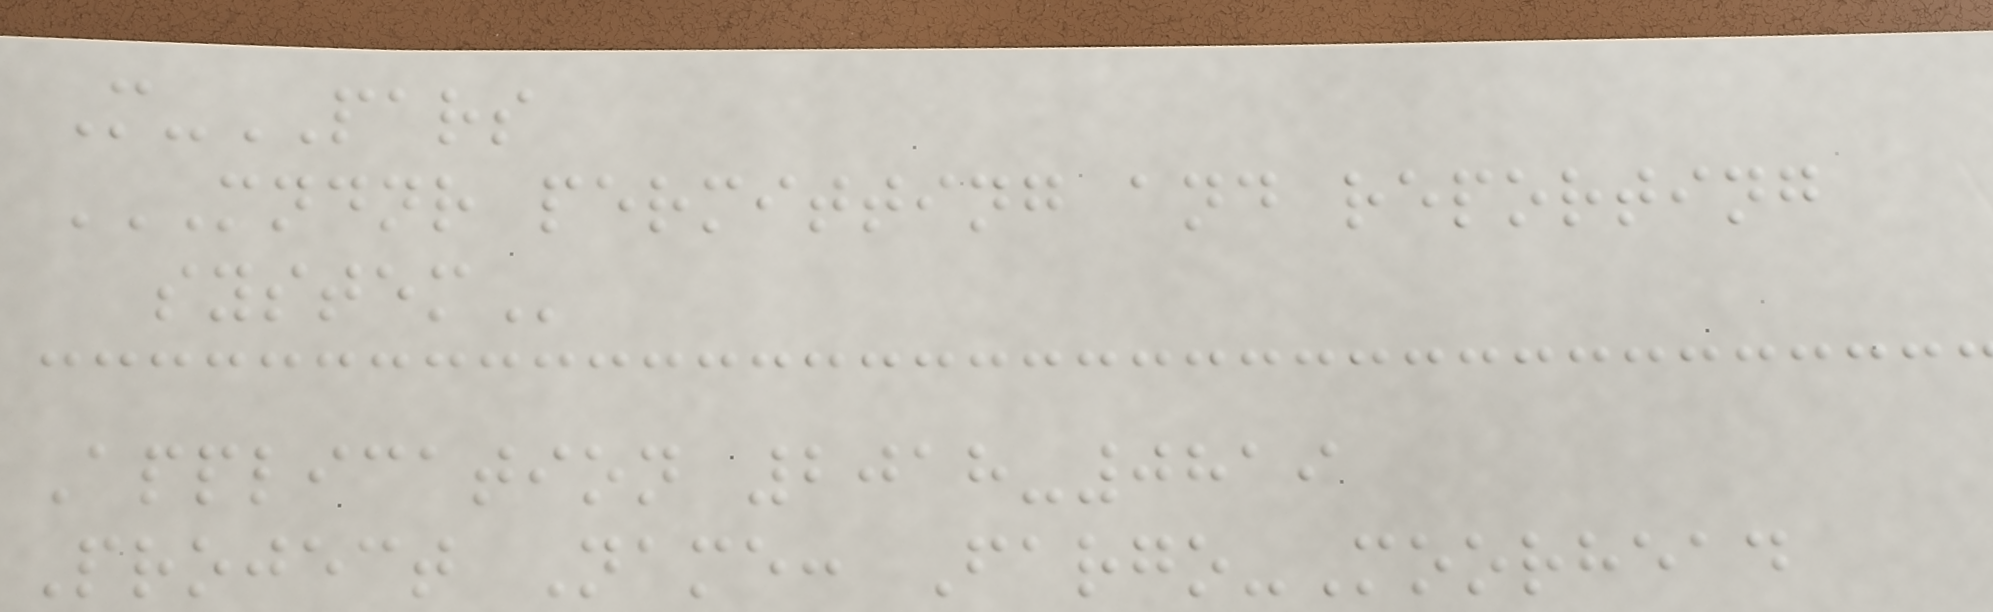M-PARS
MNDNR PERMITTING AND REPORTING
SYSTEM
Application 2018-0819
Project Name: Fargo-Moorhead
